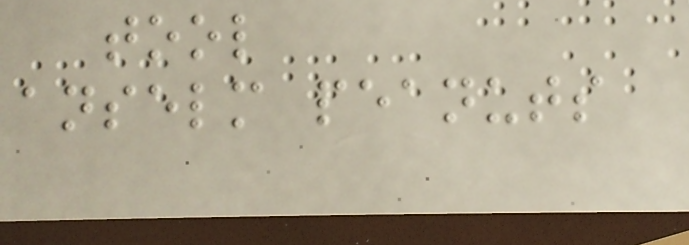tool
anselm peanuts
